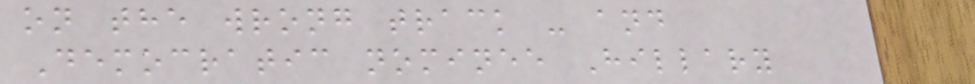on the wrong track - and
Democratic nominee Hillary
